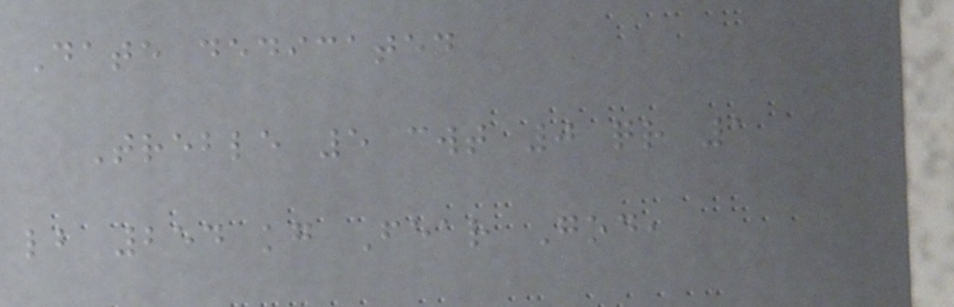Date dedicated
Treble 5 cwt 0 qr 1
lb 254 kg Fear God,
